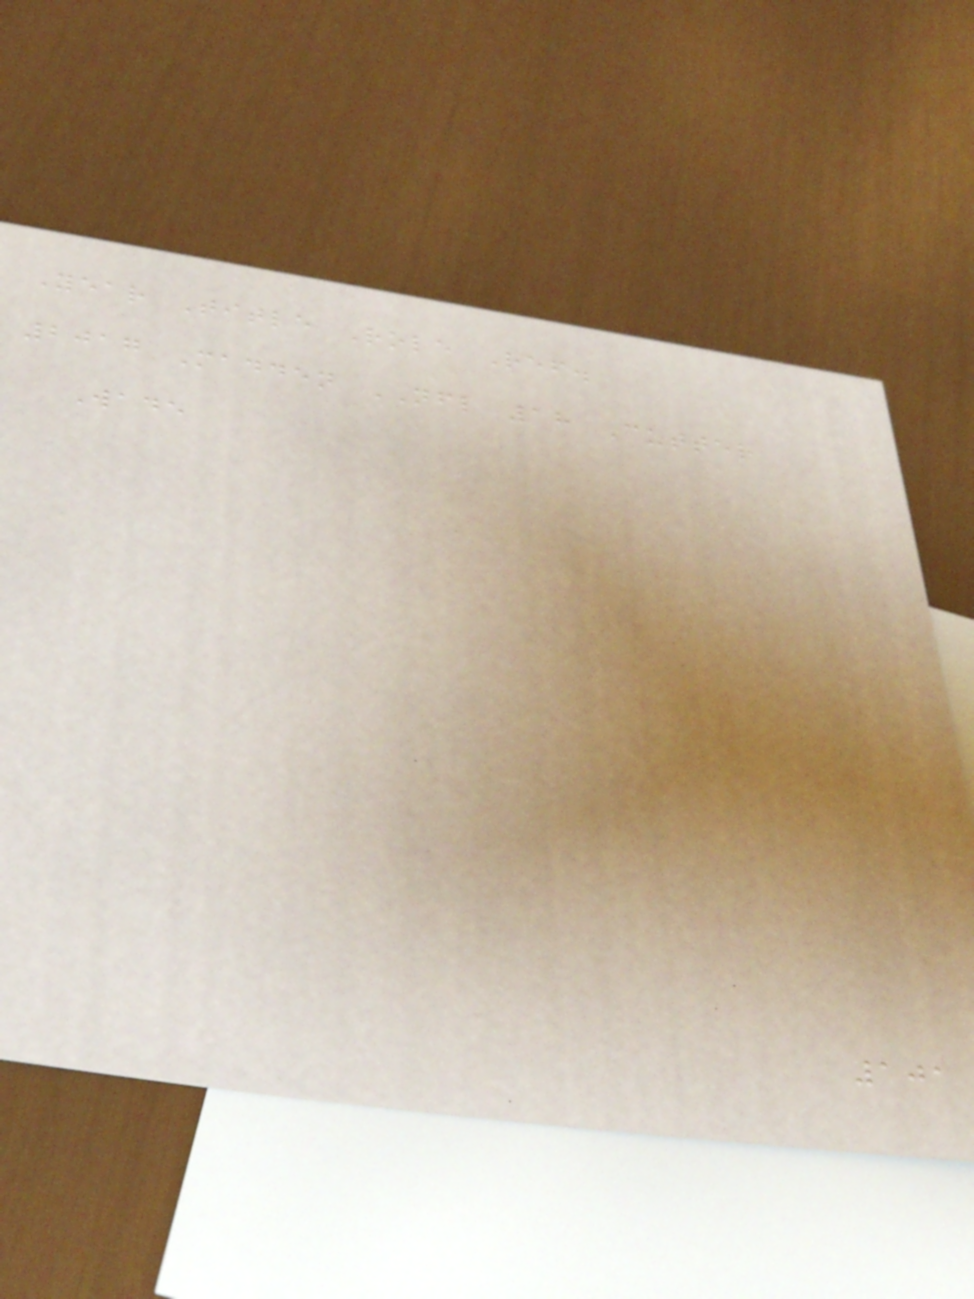Year Title Role Ref.
2017 Madden NFL 18 Cutter
Wade
101
